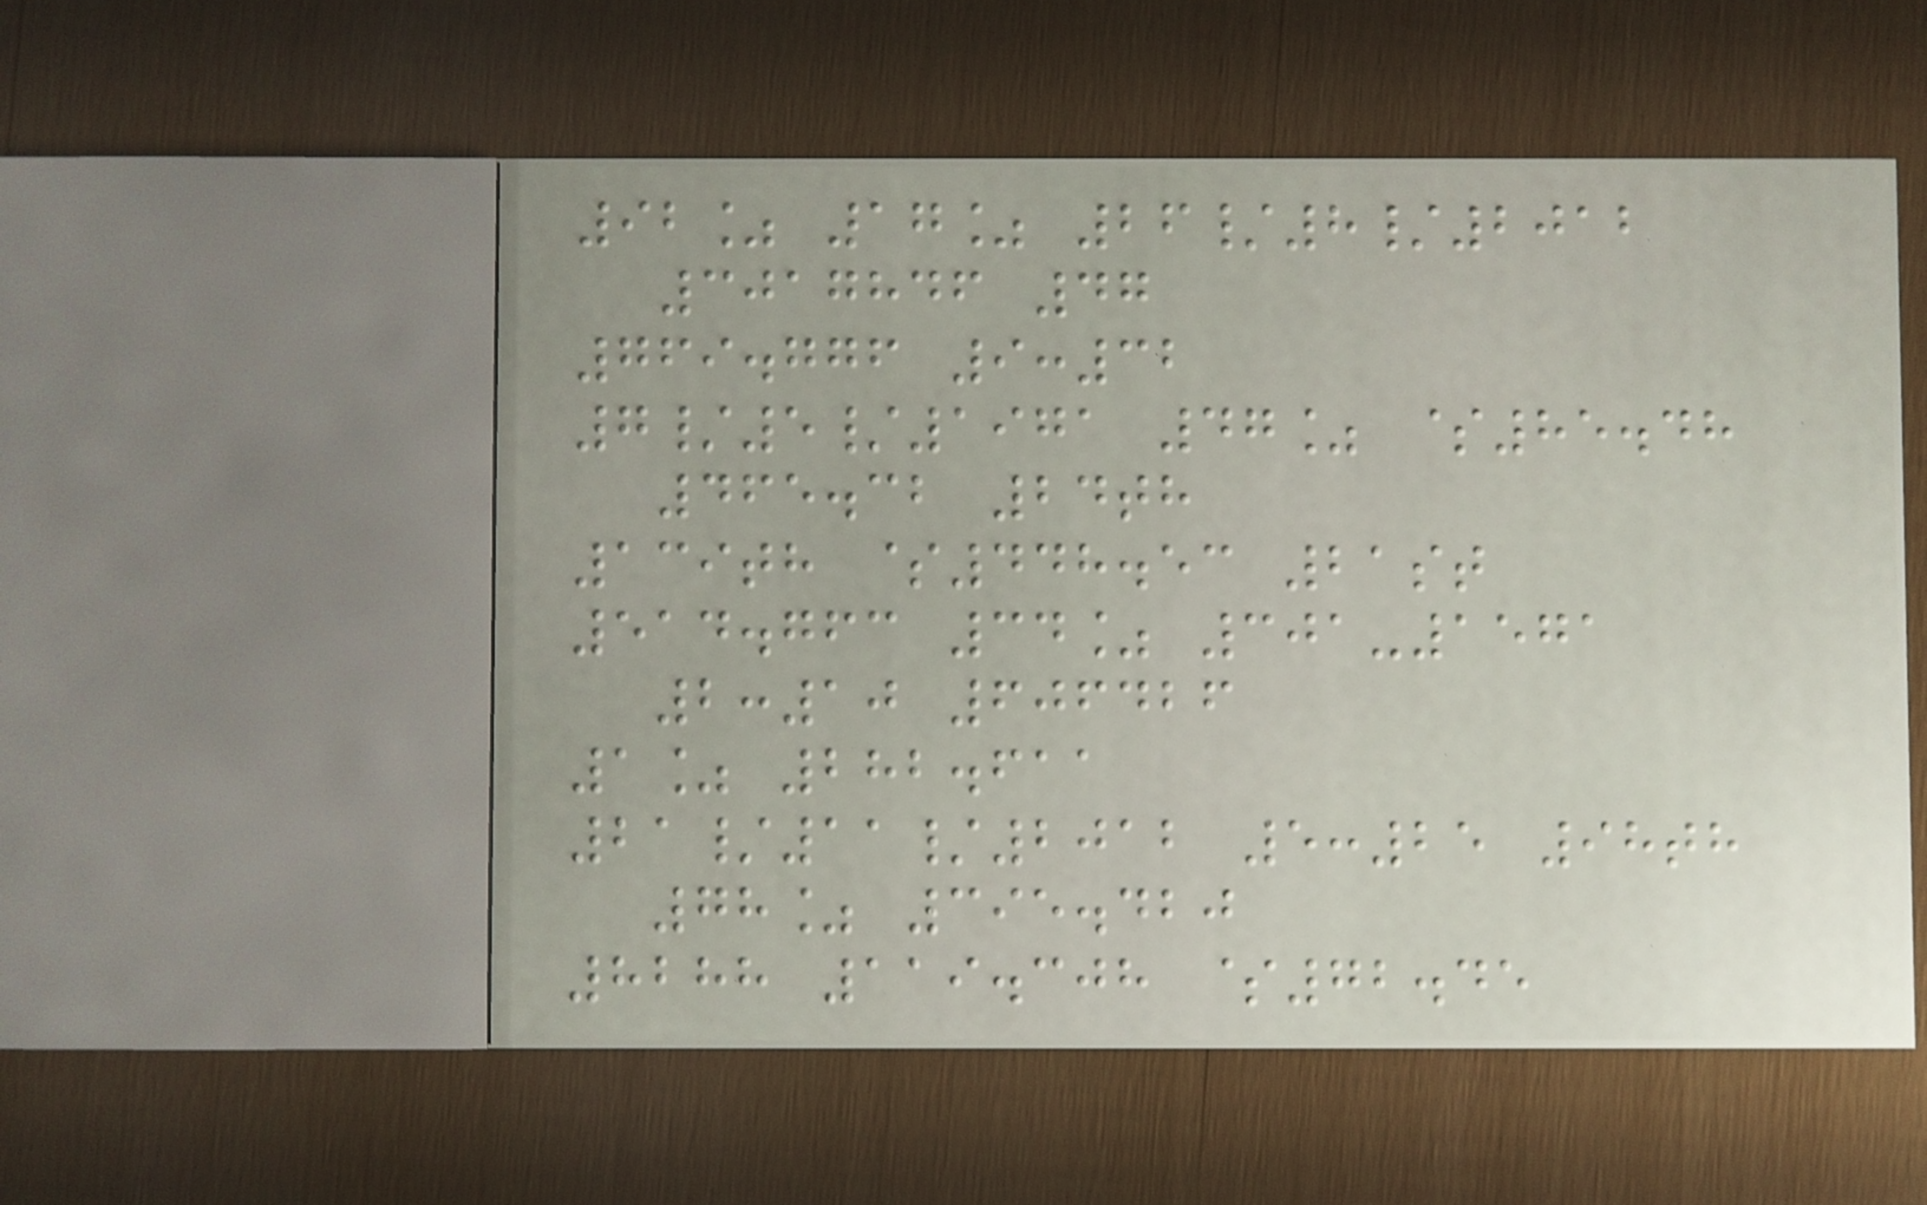92% 17% 26/8/2012
3017846 47
769.776 9:32
7/5/1971 47% $85.48
465.32 24th
139th $448.53 21st
514.763 34% 301-1571
2:10 606426
1% 282.611
21/11/2012 5:25 98th
78% 395.420
8288 119.308 $72.45
